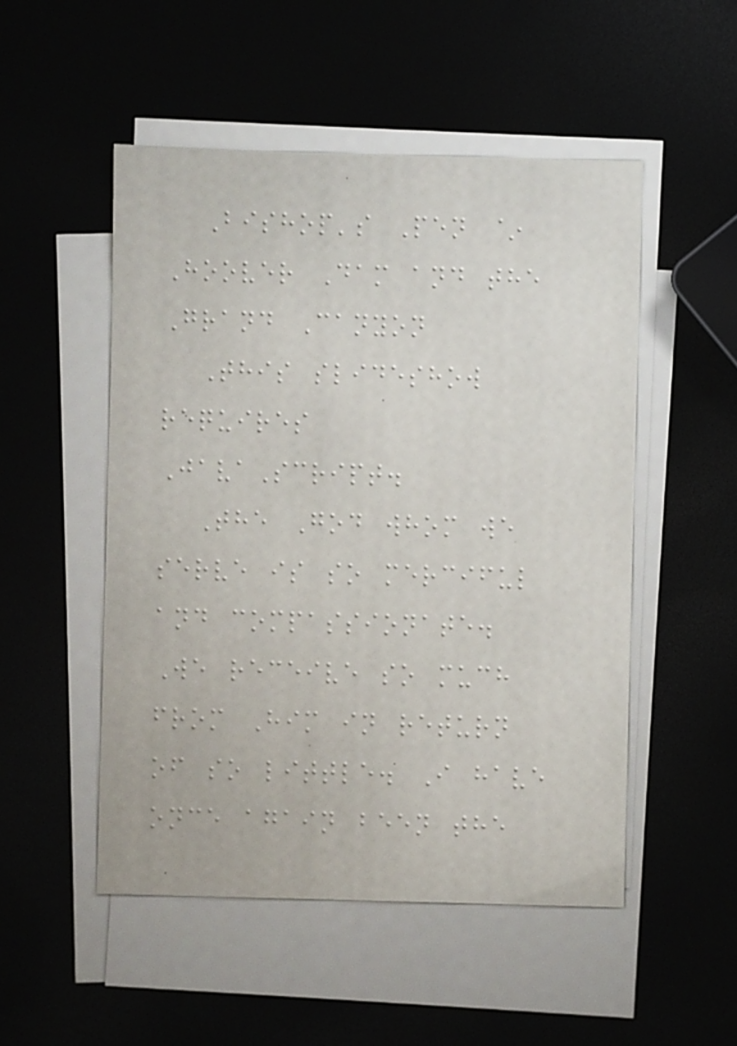Bishop's Pen ~
Hoover Dam and the
Grand Canyon
This slideshow
requires
JavaScript.
The God whom we
serve is so merciful
and compassionate.
We receive so much
from Him in return
of so little. I have
once again been the
